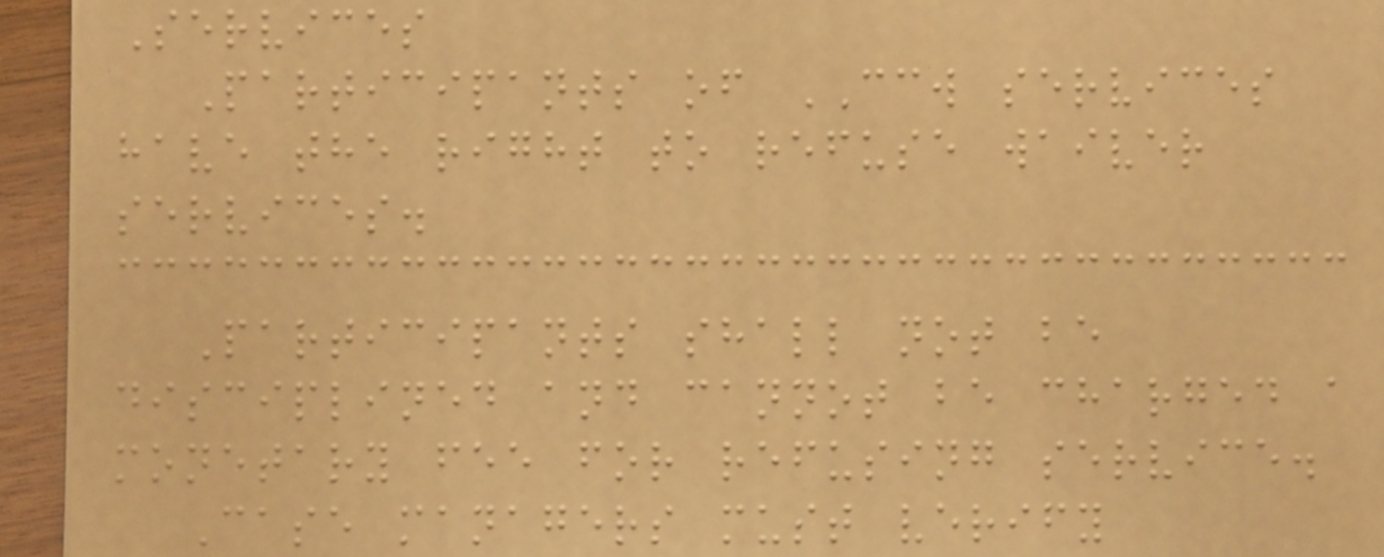Services
Participants of CCW services
have the right to refuse waiver
services.
Participants shall not be
disciplined and cannot be charged a
monetary fee for refusing service.
Case managers must verify
